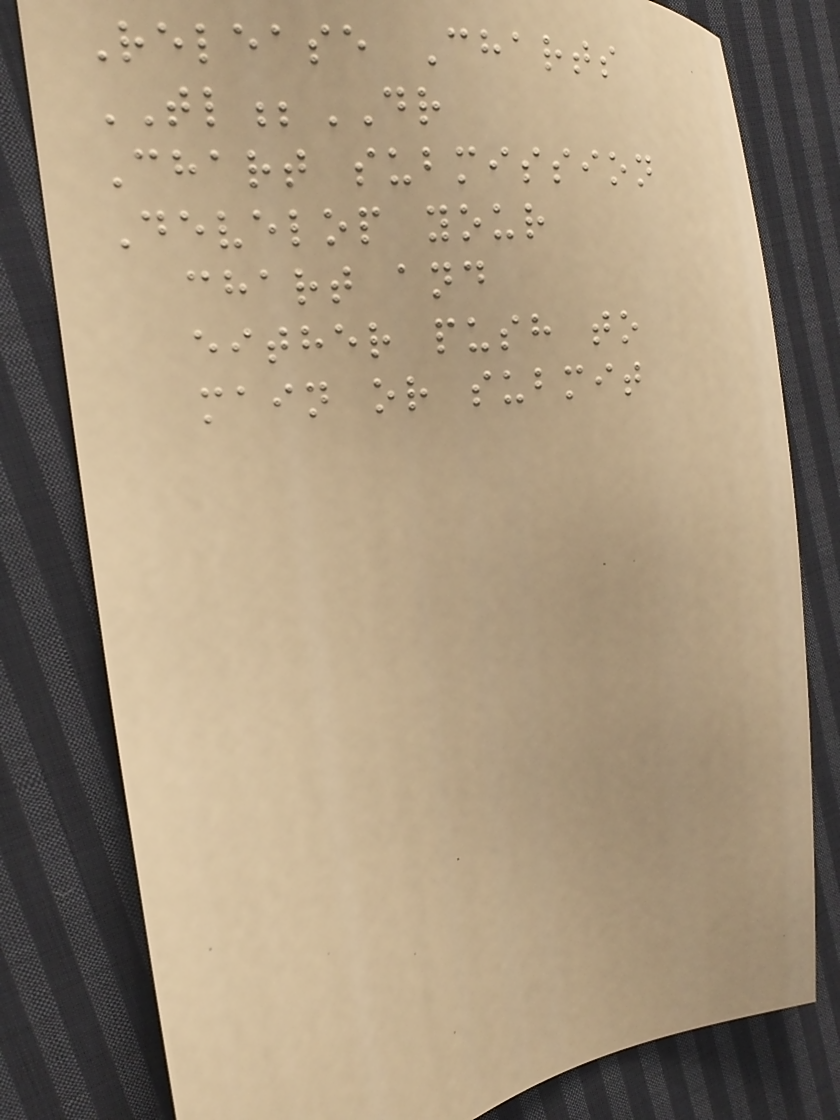Release Charts
TL;DR
Chart submission
Develop your
chart and
either push to
main or submit
